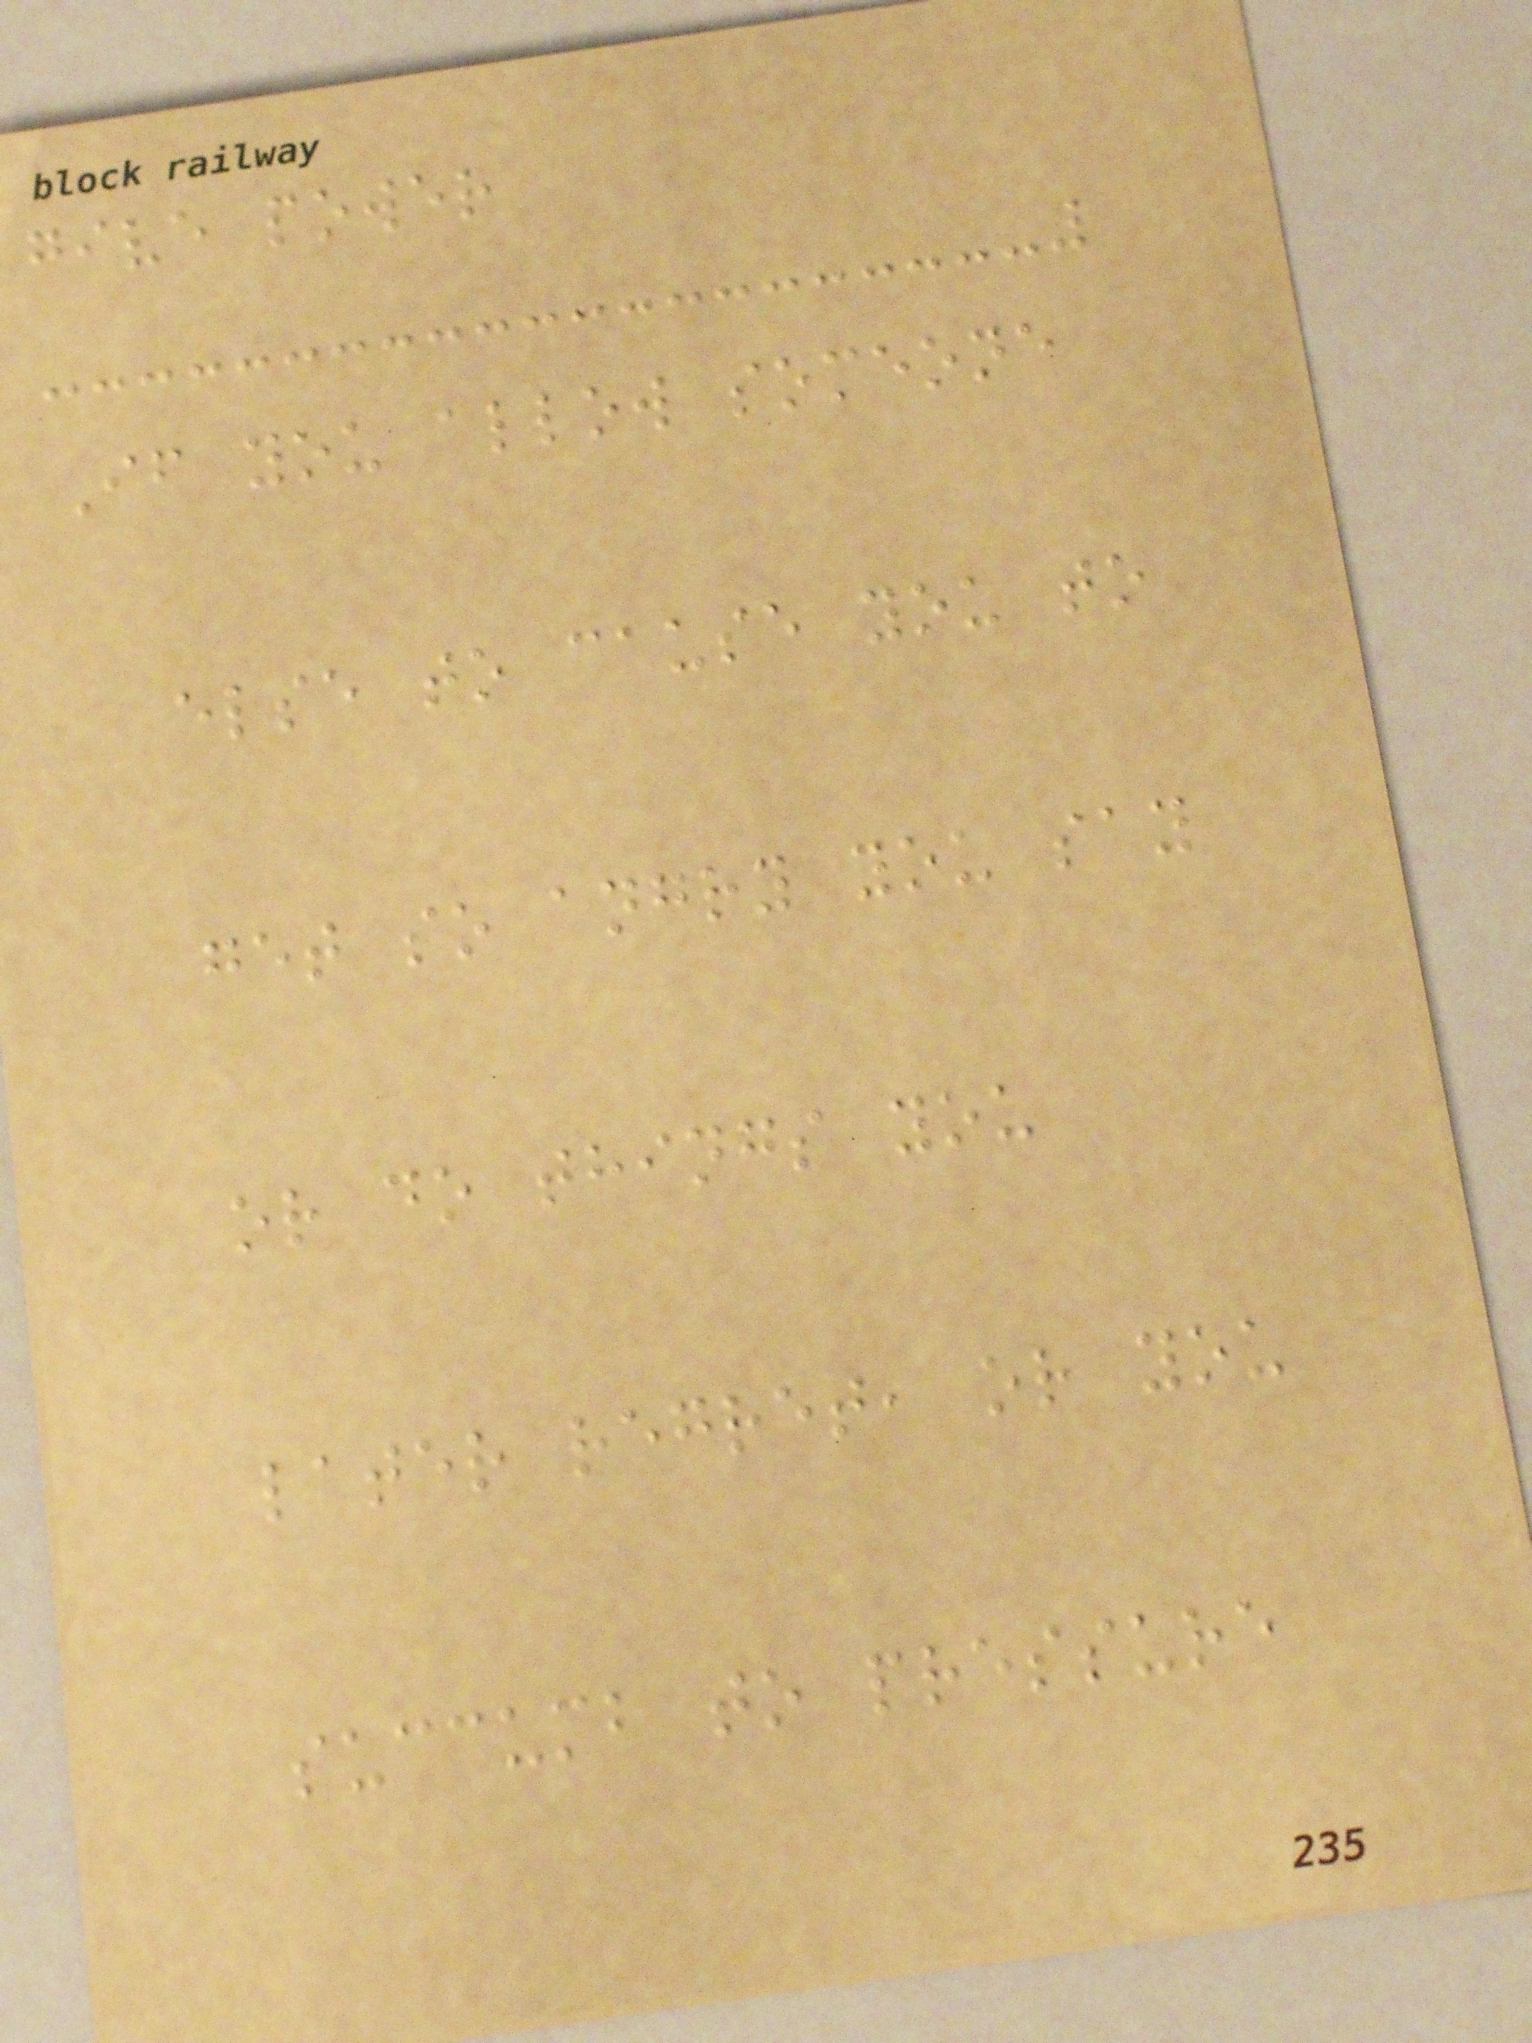give power
If you allow someone
else to cause you to
get so angry you say
or do things you
later regret, or you
succumb to pressure
